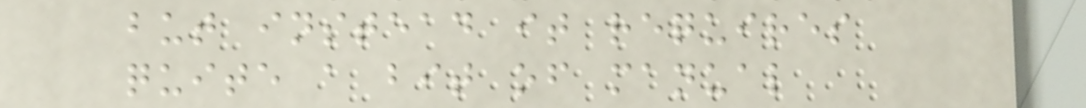but instead it requires
quite a bit of manual
